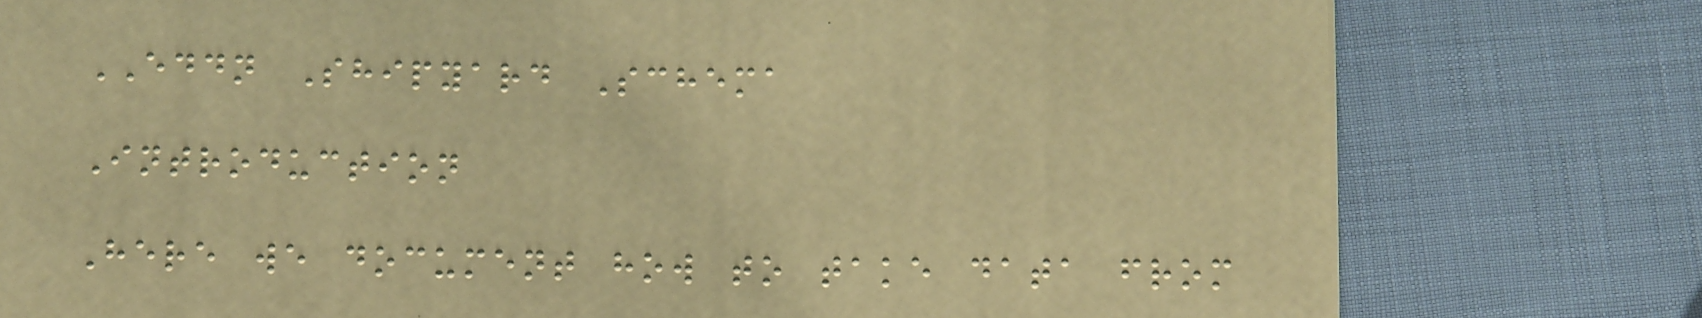EDDN Shipyard Schema
Introduction
Here we document how to take data from
